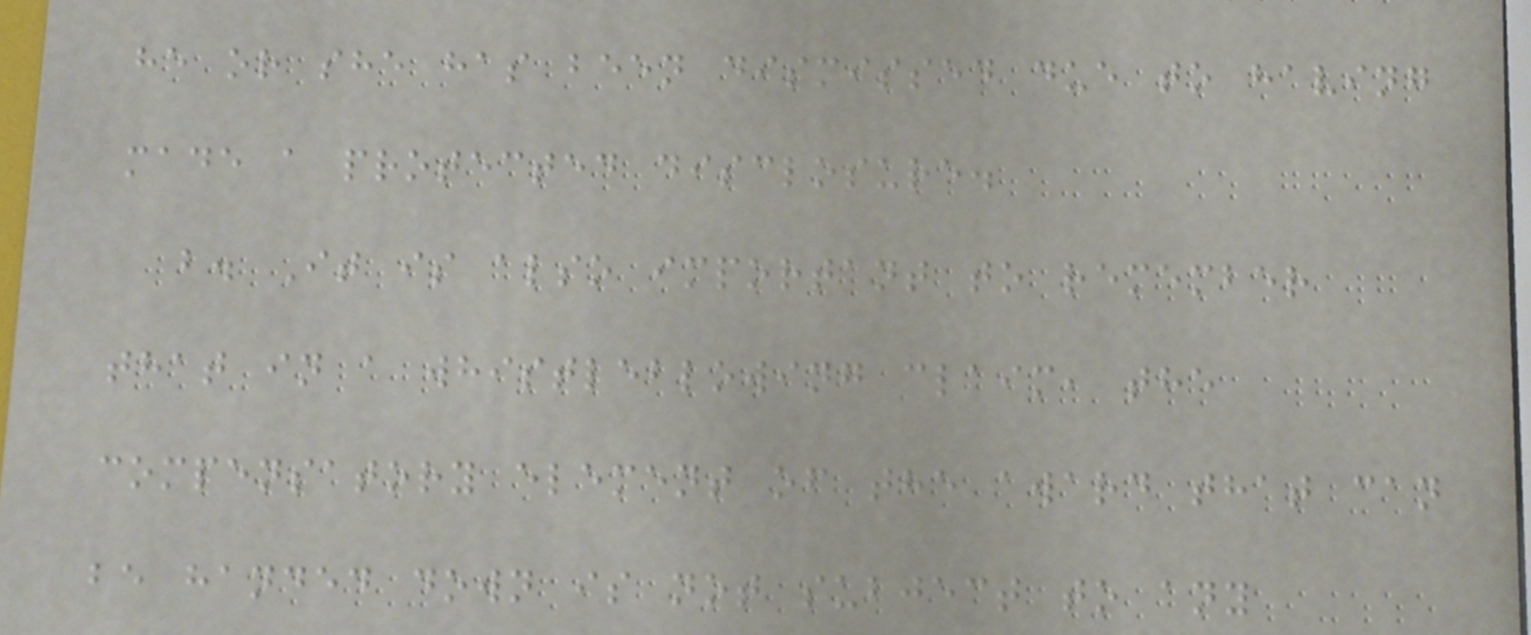he or she has been dismissed due to having
made a protected disclosure.
b. It is also important to remember
that in a whistleblowing claim, the
compensatory element of the award that can
be handed down is not subject to any
